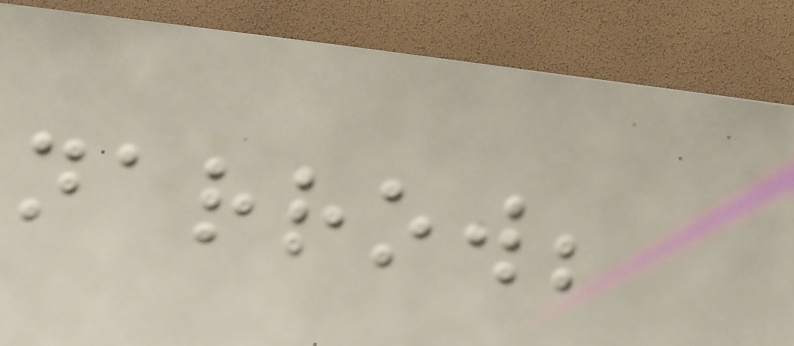narrow;
